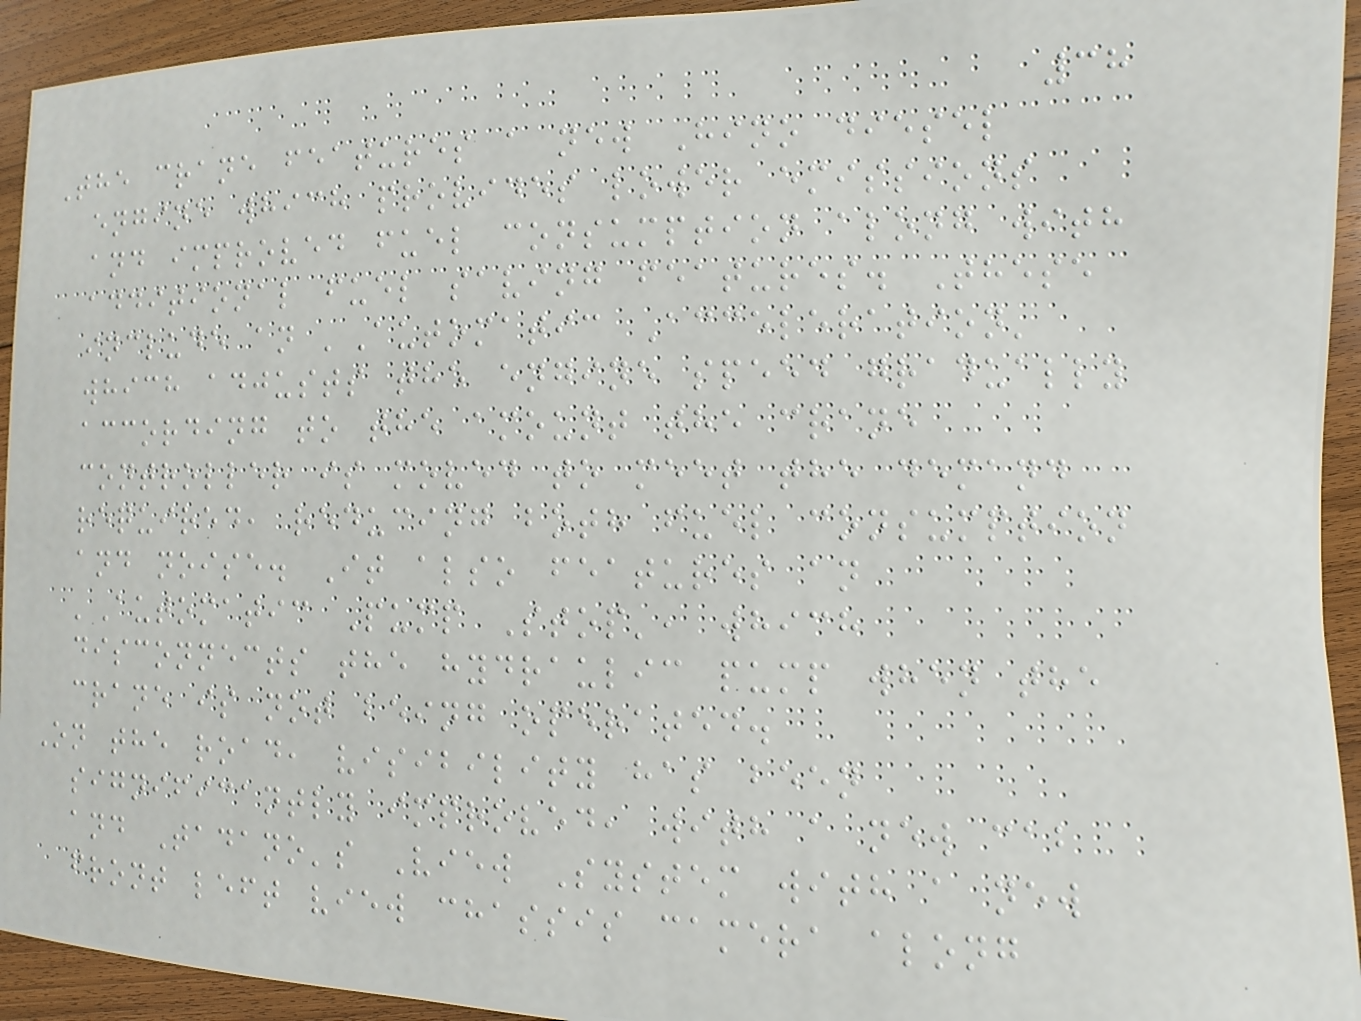38
The crane features a new Hino diesel
engine which provides lower emissions
and improved fuel consumption along with
additional fuel saving features. These
include an 'Automatic Acceleration'
which adjusts the engine speed gradually
according to the amount the crane
controller is moved to meet the demand
required, reducing both fuel consumption
and noise. It also features an
'Automatic Pump Stop', which
disconnects the hydraulic pump when the
crane is not being operated.
On the road, visibility has been
significantly improved, with a new cab
and Tadano's View System with a new
front left view chassis camera along
